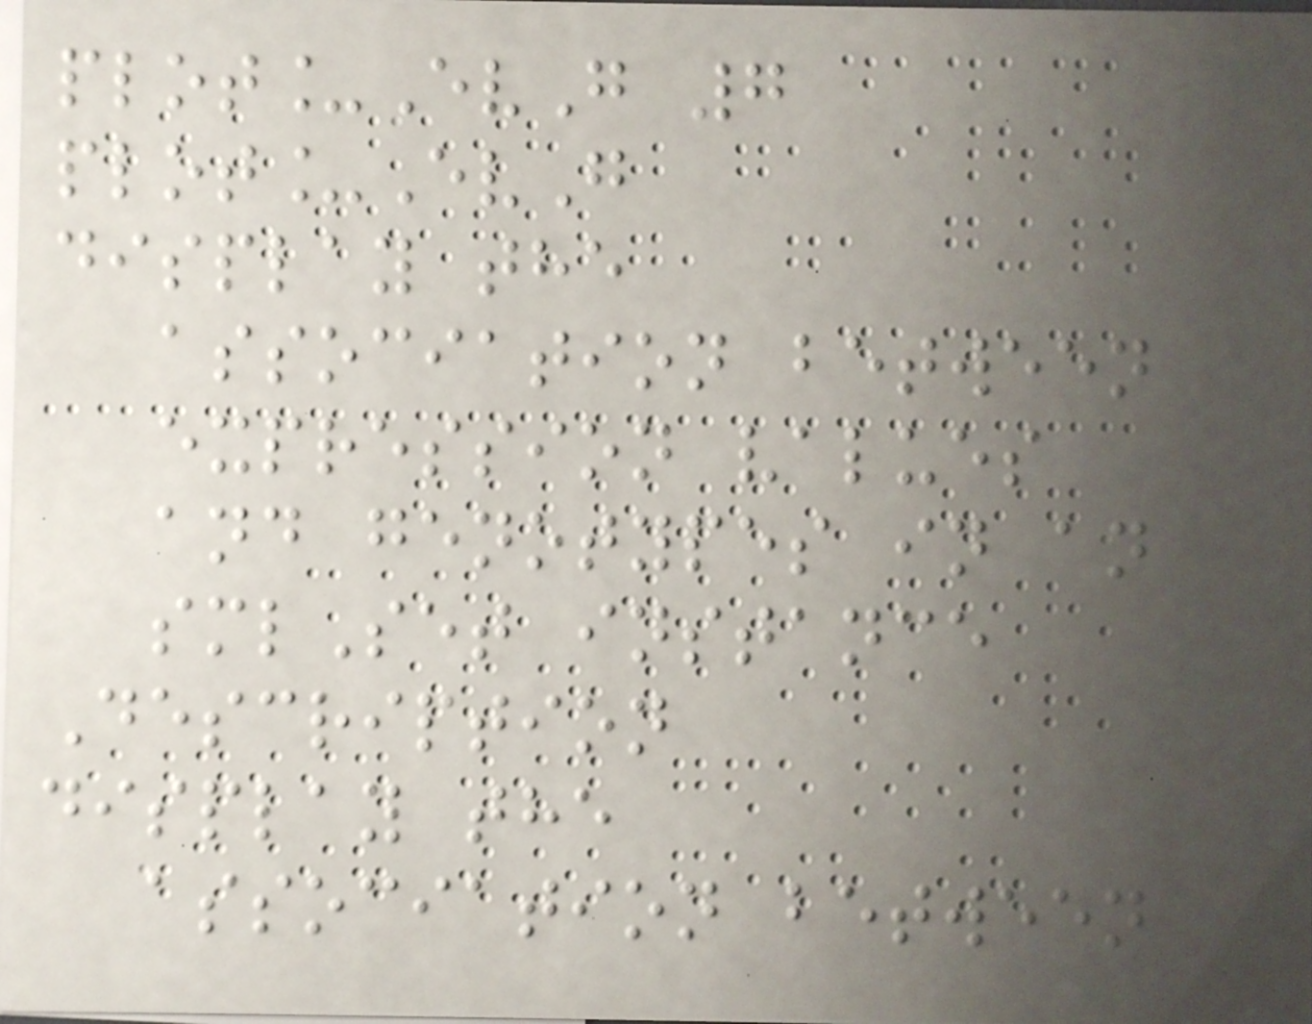plot_EvG 7
plot_EvG
display the
association between
expression values
and genotypes in an
smlSet instance
Description
display the
association between
